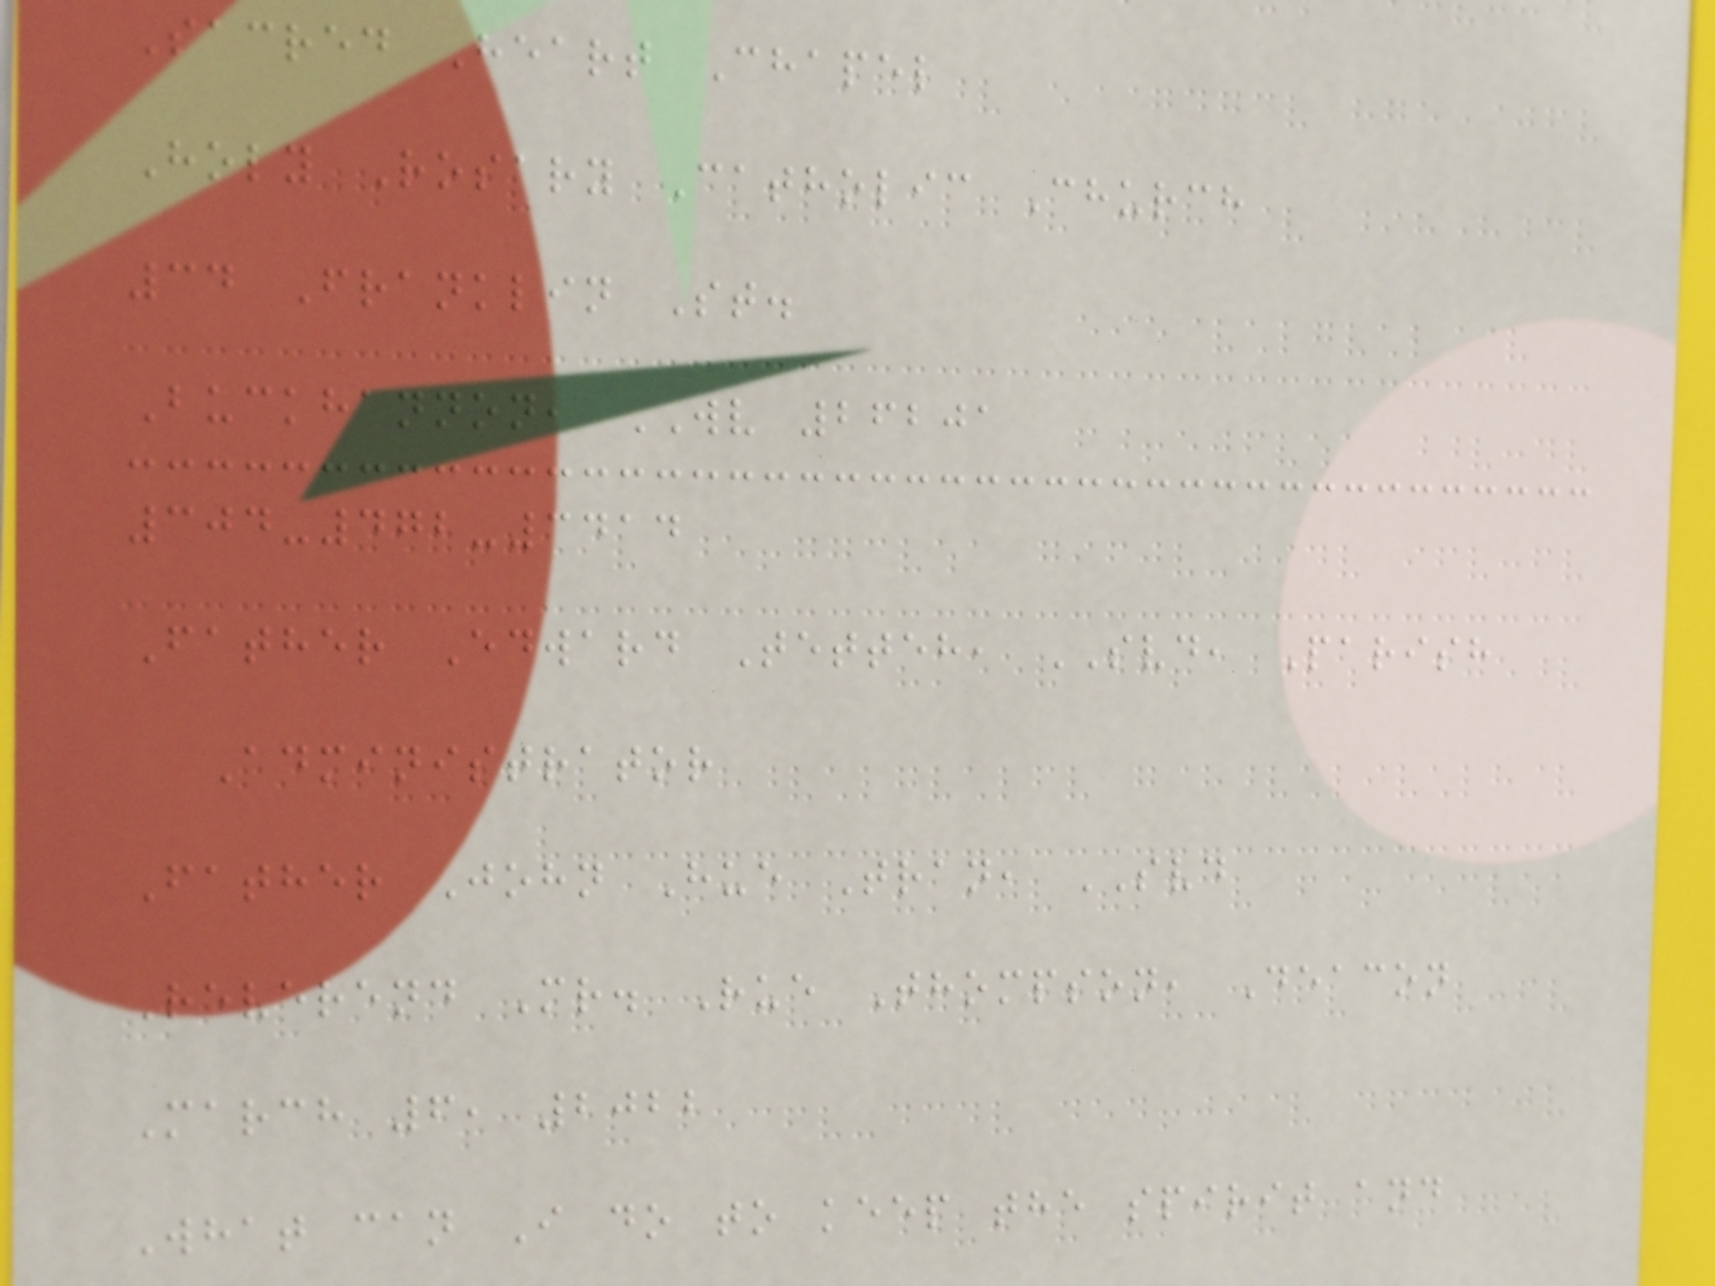Sacred Heart Chapel
Holy Rosary Catholic Church
34 Franklin St.
Buckhannon, WV 26201
304-472-3414
Father Edward Tetteh, SVD, Parish
Administrator
Father John Hue Tran, SVD
Reverend Mr. Rue Thompson, Deacon
March 6, 2022
What can I do to keep the spirit and
